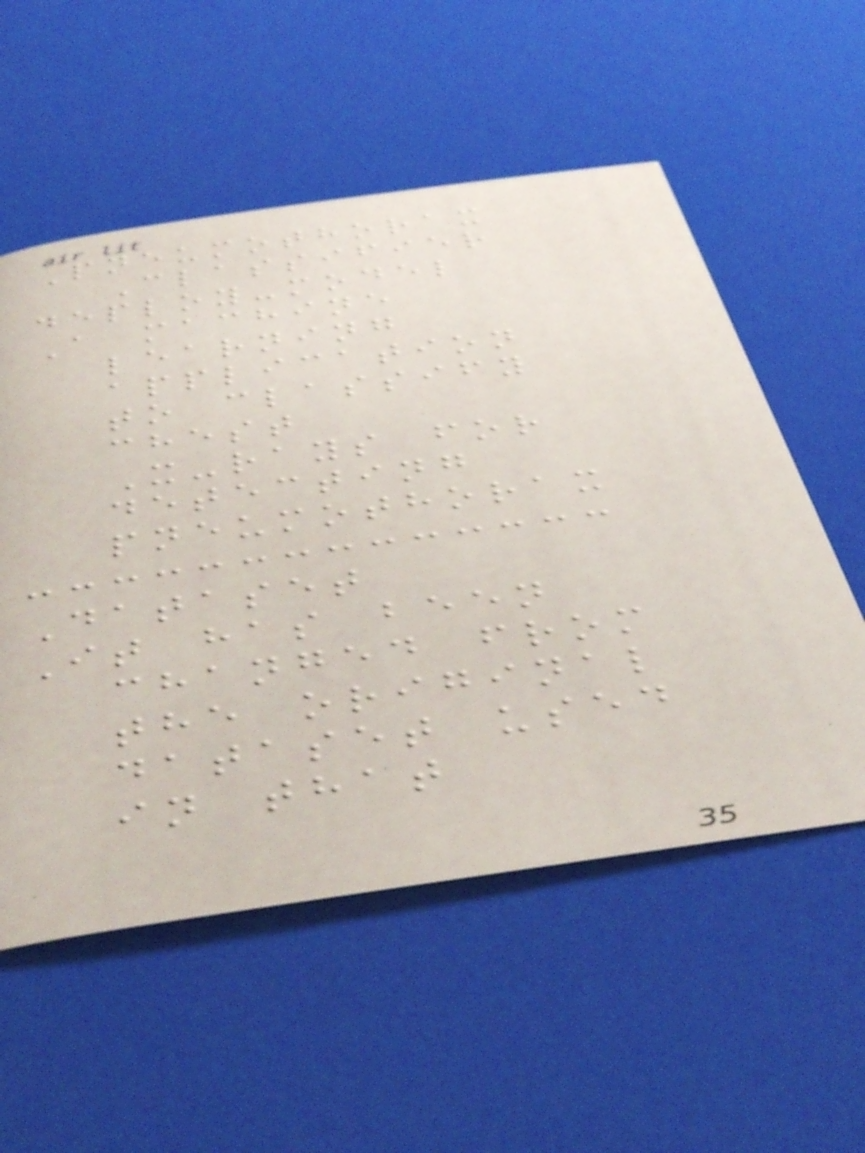Pneumothorax
Classifier
deploy-model
A machine
learning
application
to classify
chest
X-rays for
detecting
pneumothorax
Dataset
It has been
changed from
the original
dataset used
in that
